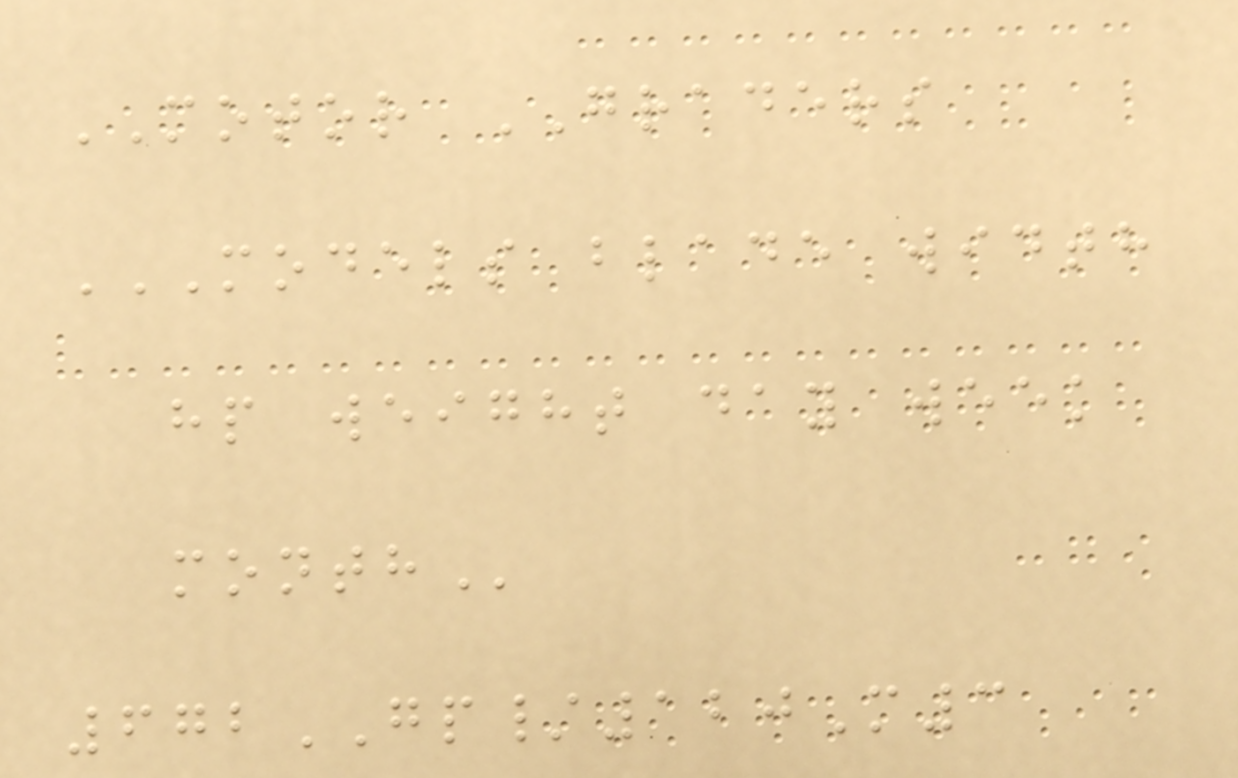MOTOR GRADERS
MODELS BLADE WIDTH
HP WEIGHT DAY WEEK
MONTH
672GP/120M3
